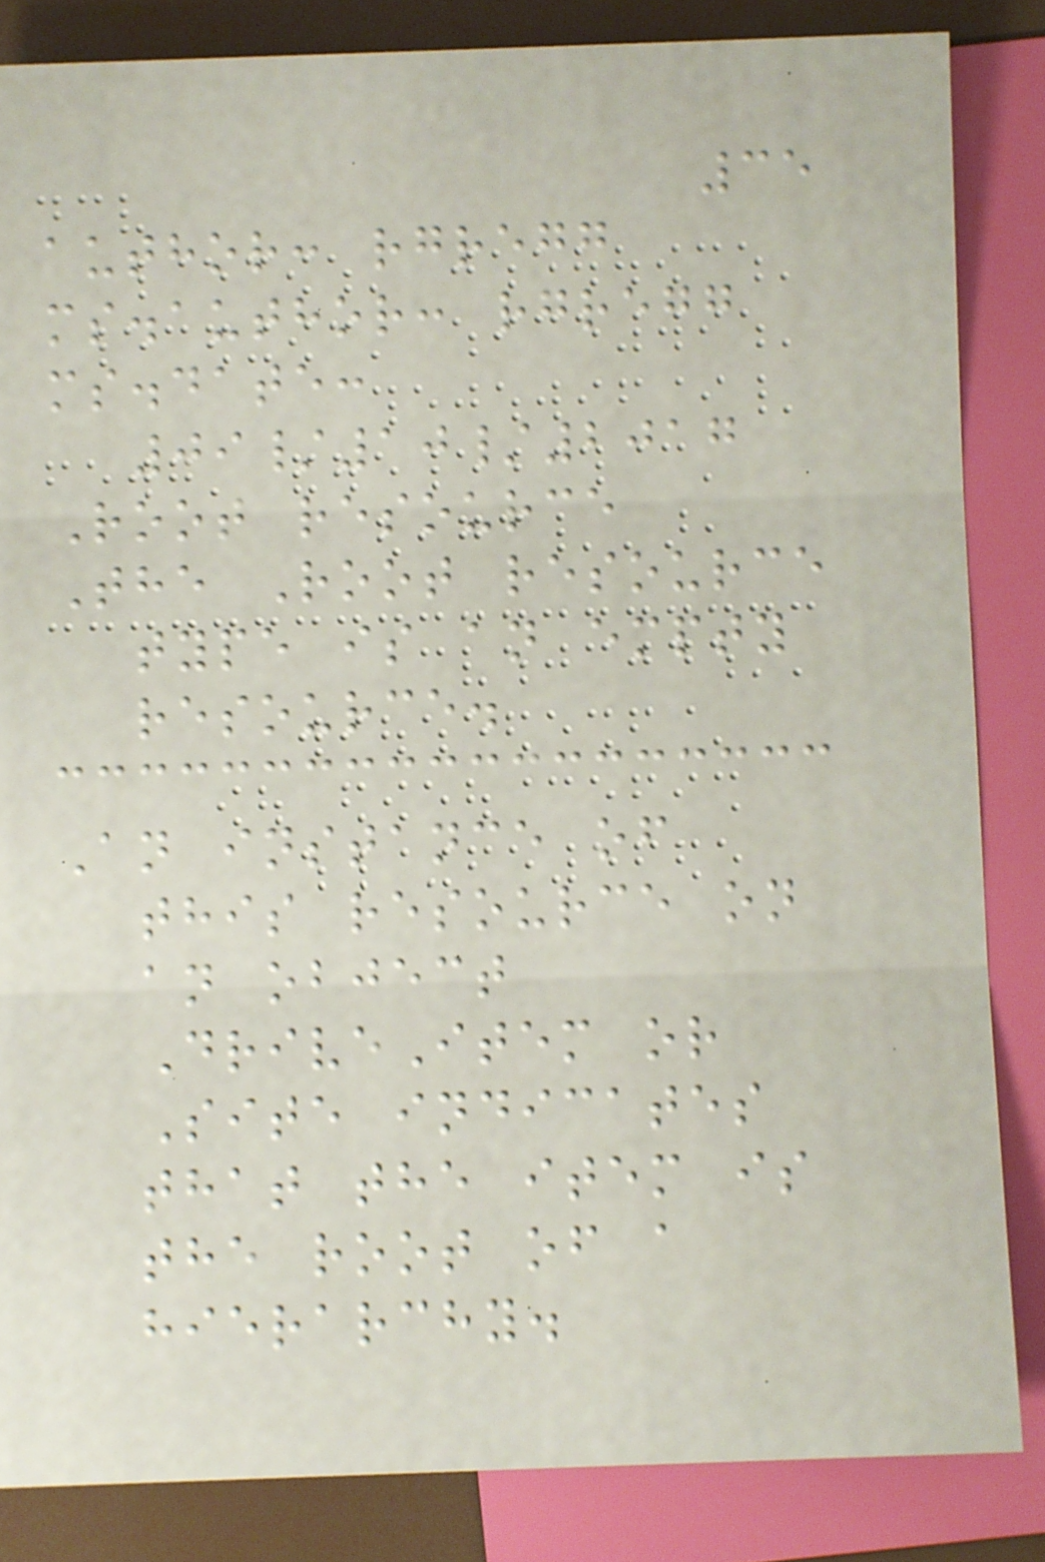35
author: rgregg
ms.author: rgregg
ms.date:
09/10/2017
Root resource
The Root resource
type is an empty
resource.
An instance of
this resource on
an object
DriveItem or
Site indicates
that the item is
the root of a
hierarchy.
